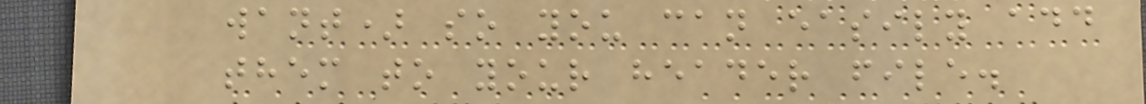want) so you can easily add
them to your header file.
